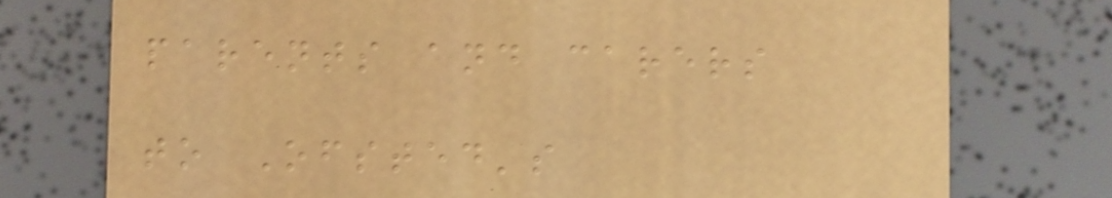parents and carers
to Ofsted's
